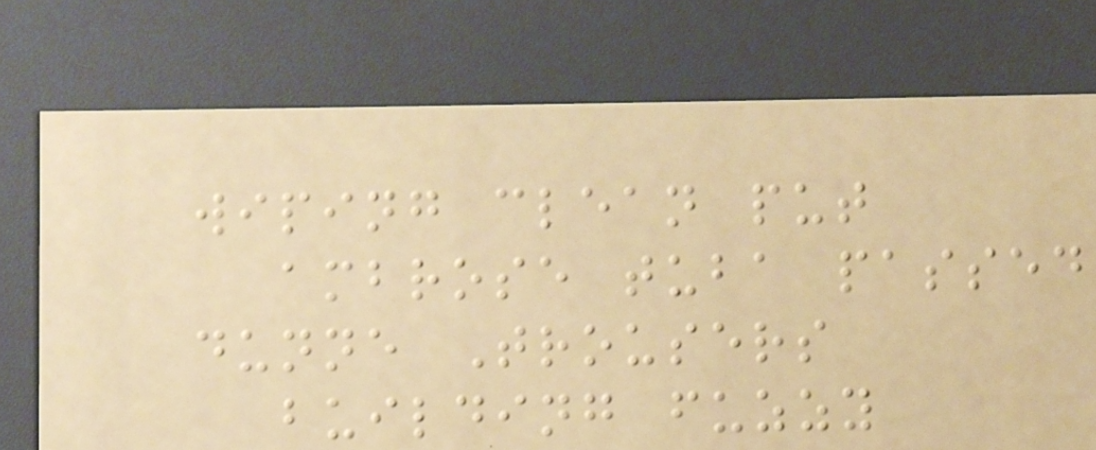wiping clean put
ambrose tuba passed
dunne Trousers
building fuzzy
